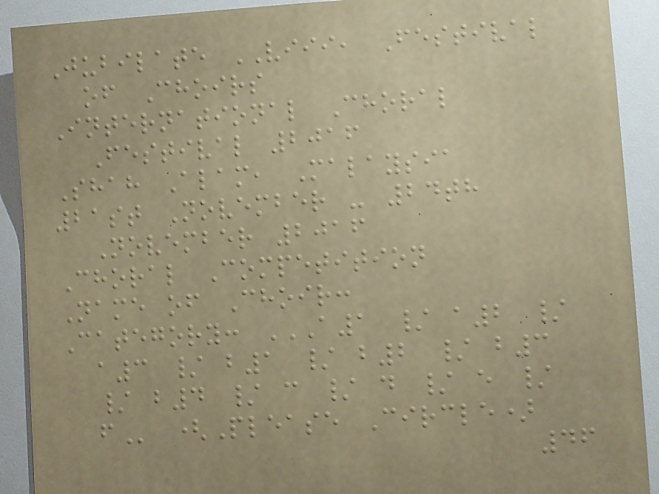Jubilate VIII, Festival
of Choirs
International Choral
Festival 2016
Shah Alam, Malaysia
21st November - 24th
November 2016
Choral Competition
Name of Choir:
Category: A1 / A2 /
A3 / B1 / B2 / B3
/ B4 / C / D / E /
F (Please Circle)
46
